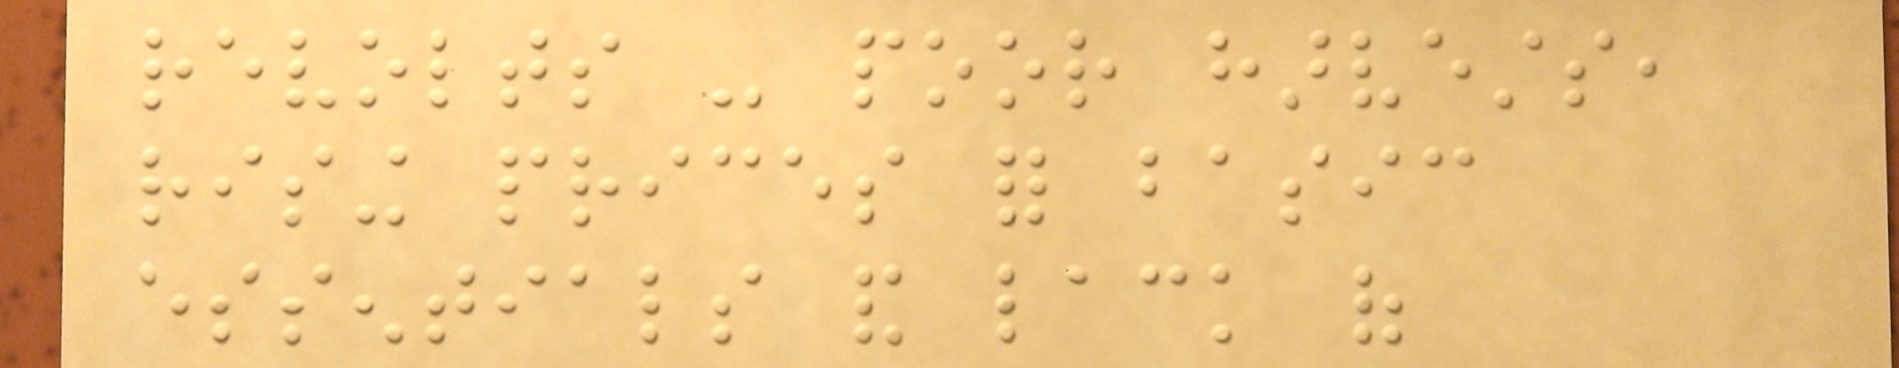revolts - poor harvests,
rising prices for basic
essentials and lack of
